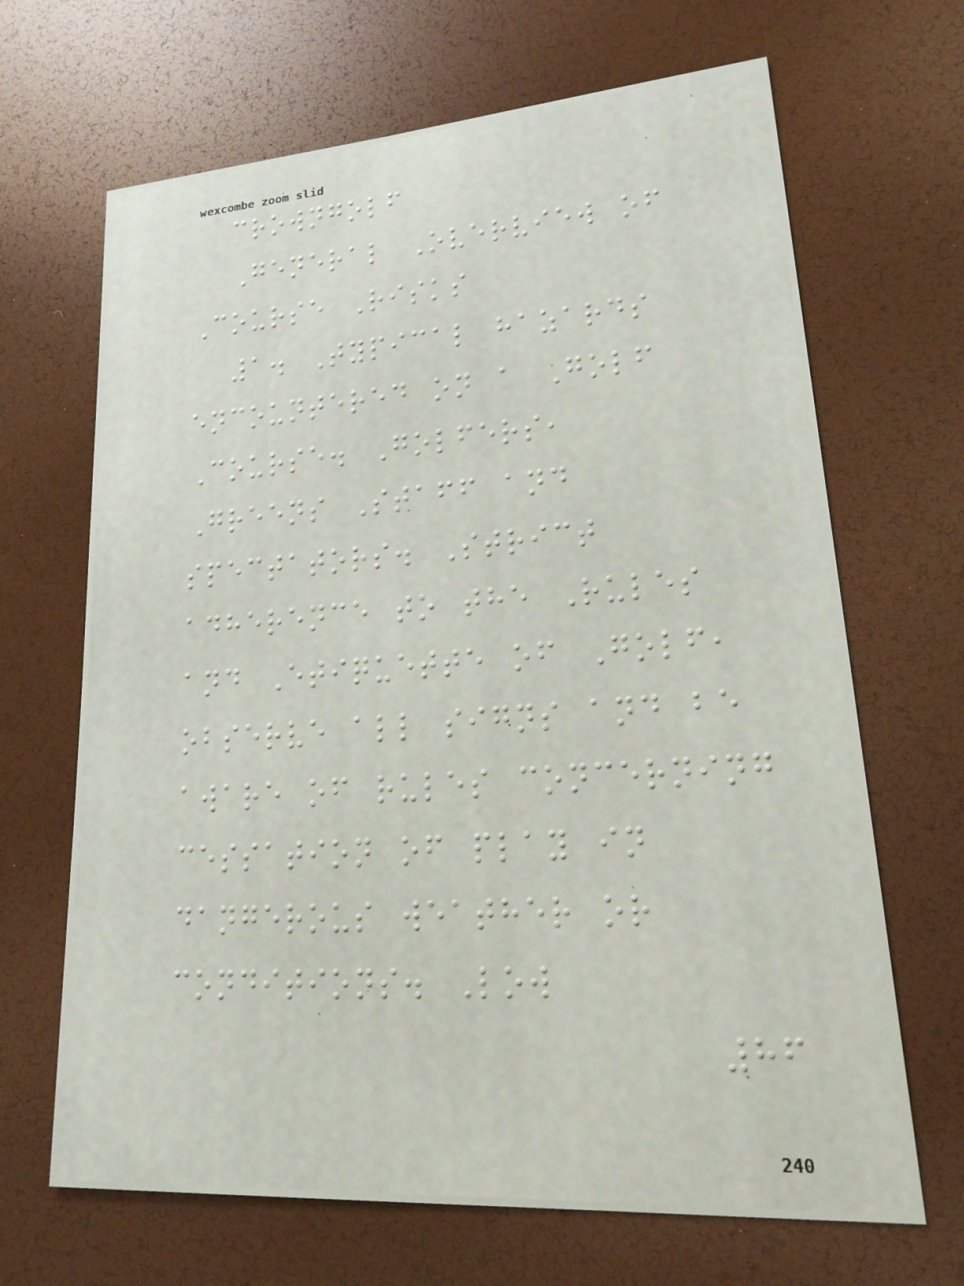crowngolf
General Overview of
Course Risks
1. Typical hazards
encountered on a Golf
Course. Golfers,
Greens Staff and
spectators. Strict
adherence to the Rules
and Etiquette of Golf,
observe all signs and be
aware of rules concerning
cessation of play in
dangerous weather or
conditions. Low
86
